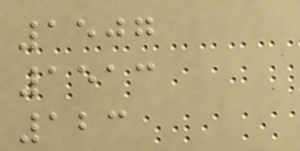1507
1513
123
